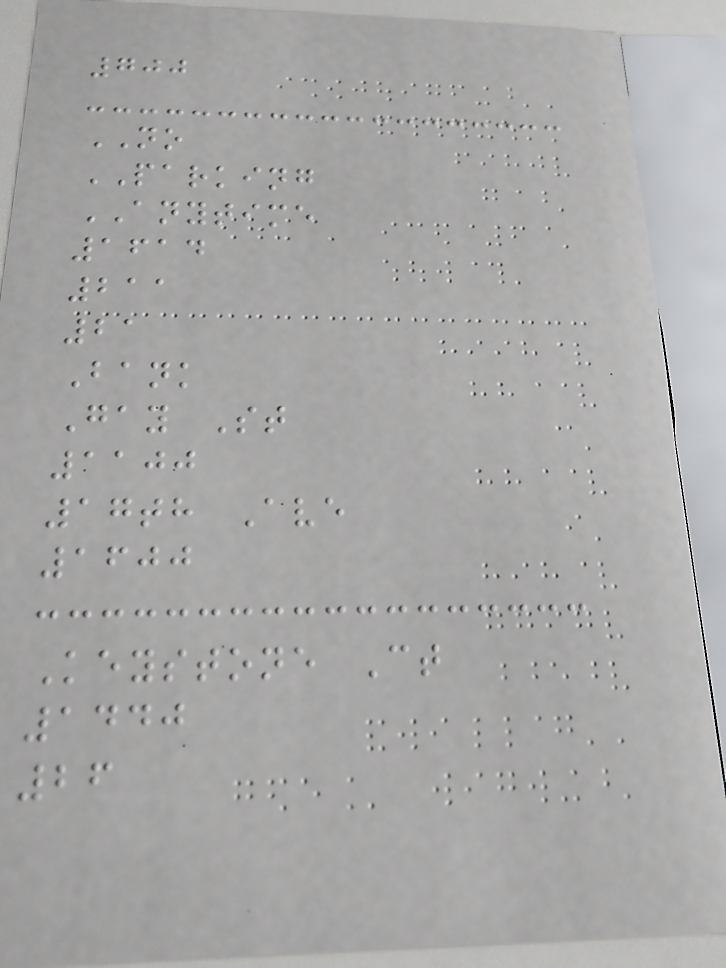700
NO
PARKING
ANYTIME
1614
211
21
Bank
Gay St
1100
17th Ave
1600
Keystone Ct
1440
26
